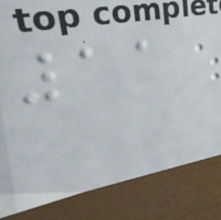11
